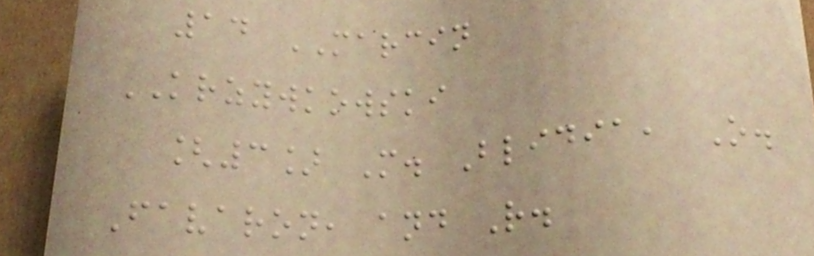14 MARCIN
KRZYWKOWSKI
[3] M. Blidia, O.
Favaron, and R.
